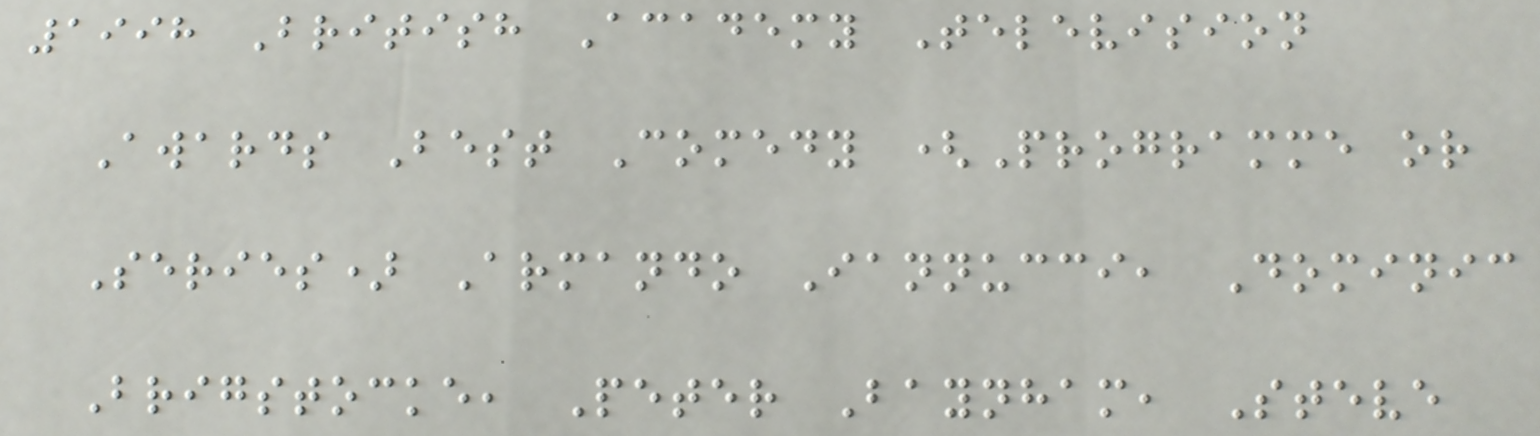1998 British Academy Television
Awards Best Comedy (Programme or
Series) Armando Iannucci, Dominic
Brigstocke, Peter Baynham, Steve
